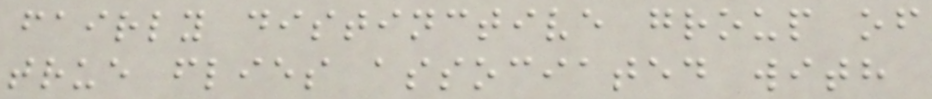fairly distinctive group of
true flies associated with
